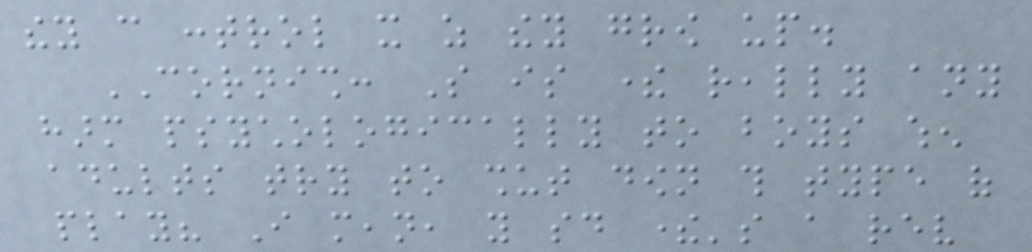they can control it as they grow up.
CORNISH: So is there really any
harm psychologically to boys when
adults try to shut down this type of
play? I mean, you said there's a rev
